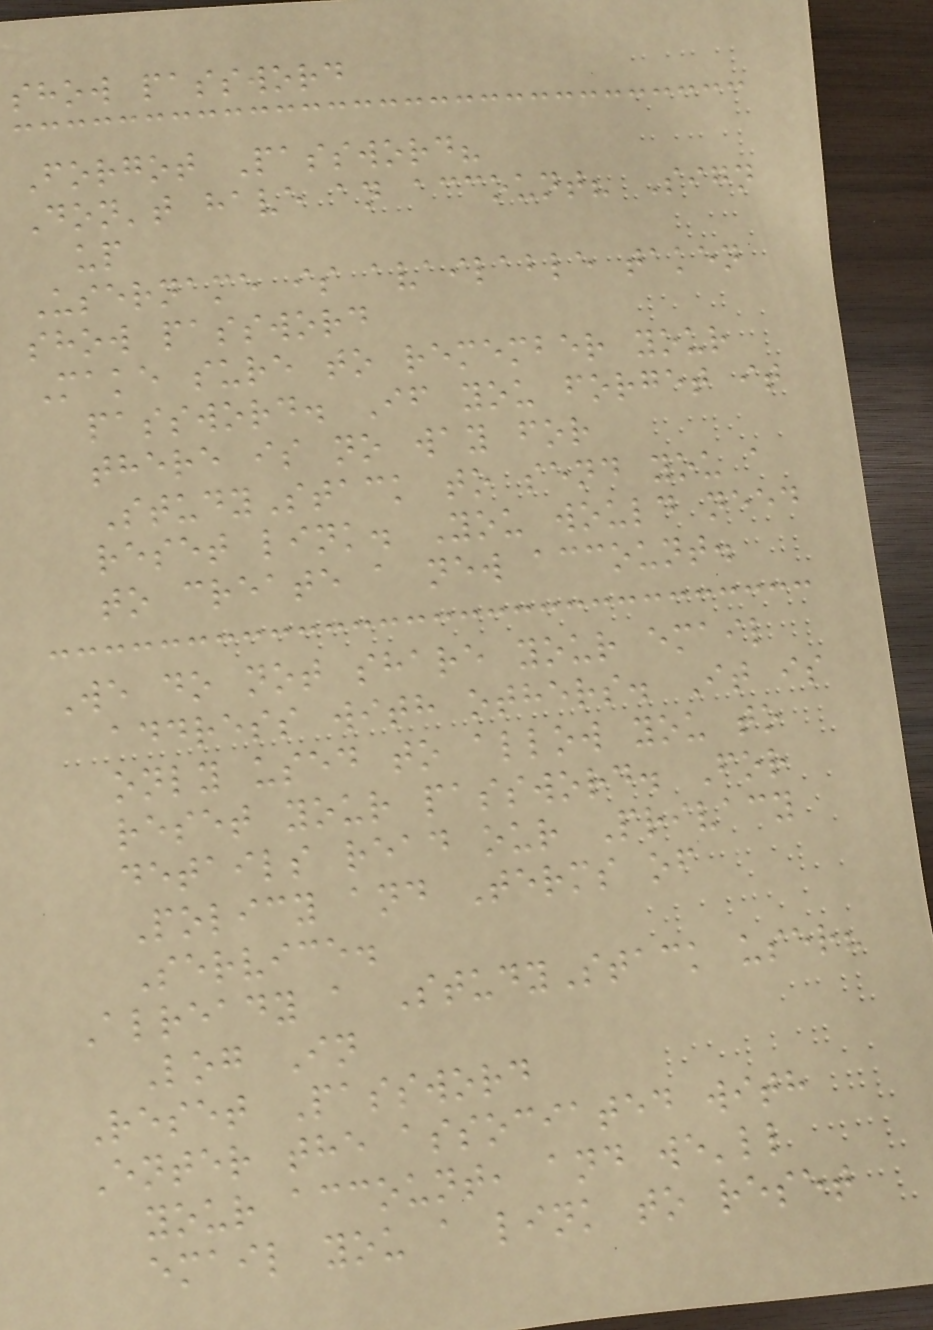show password
Forgot Password?
Don't have an account? Sign
up
Username is available taken
show password
Make sure to remember your
password. If you forget it
there is no way for
StudyStack to send you a
reset link. You would need
to create a new account.
We do not share your email
address with others. It is
only used to allow you to
reset your password. For
details read our Privacy
Policy and Terms of
Service.
Already a StudyStack user?
Log In
Reset Password
Enter the associated with
your account, and we'll
email you a link to reset
